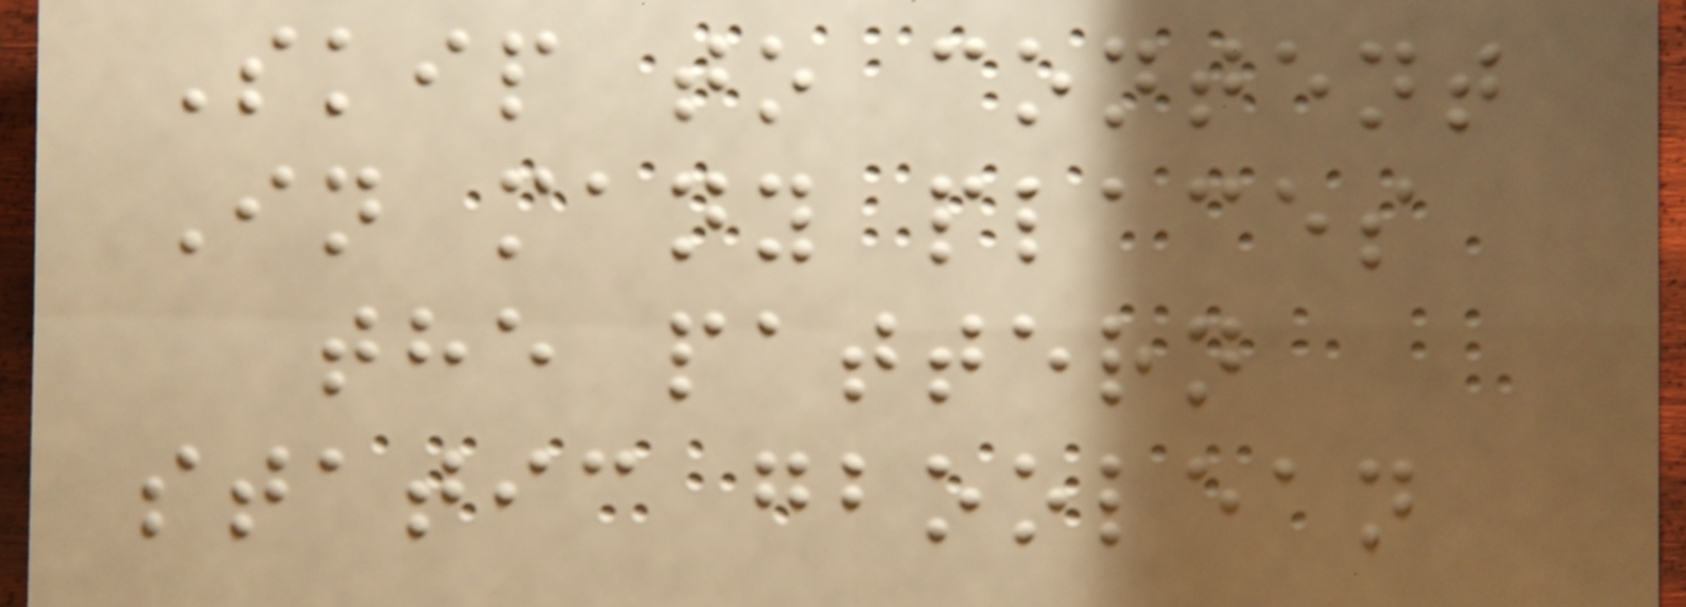Skip to content
In many places
the pattern
static gboolean
